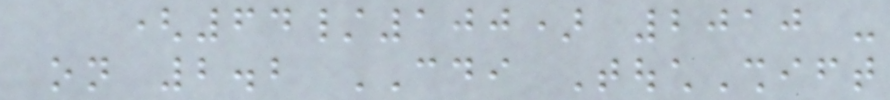(64/100) 2010 -
on 2.2 CDI TouchShift
